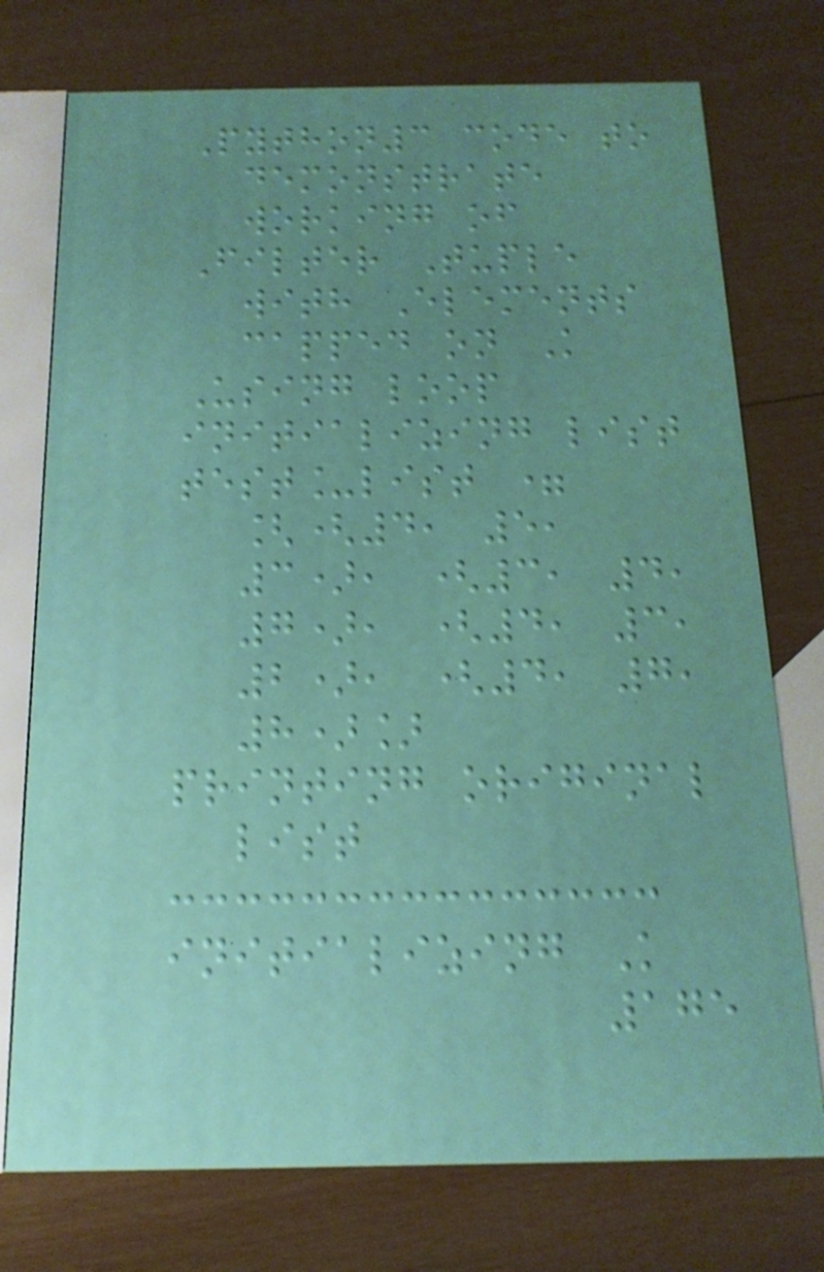Python3 code to
demonstrate
working of
Filter Tuple
with Elements
capped on K
Using loop
initializing list
test_list =
[(4, 5,
3), (3, 4,
7), (4, 3,
2), (4, 7,
8)]
printing original
list
initializing K
175
